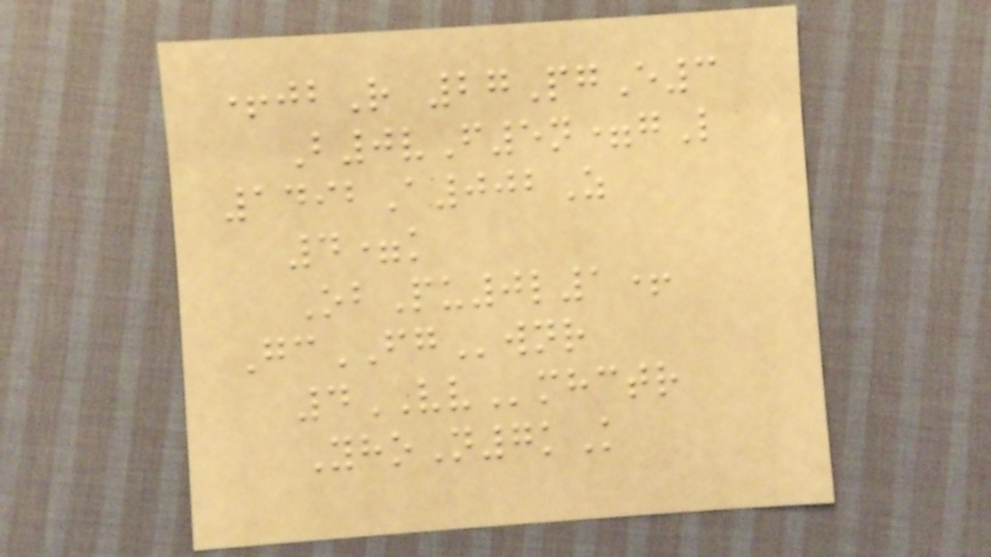+jbR 27PgE3
B0vF5n=gL
1492A002Z
4=k
ObPu0l1+
GcFGwnr
4VVmhctr
YhoN7kK
